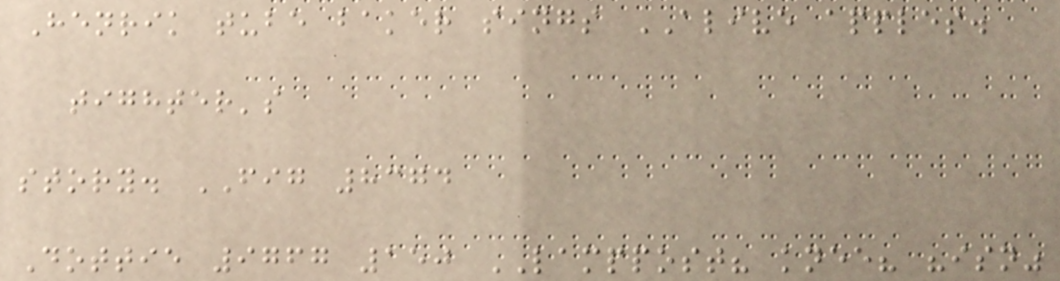Henrik tube baker sings ALIVE apples.
tighter's
story. FIG 8374
Dottie 9767 150 LAMPPOST? knee? "isn"
